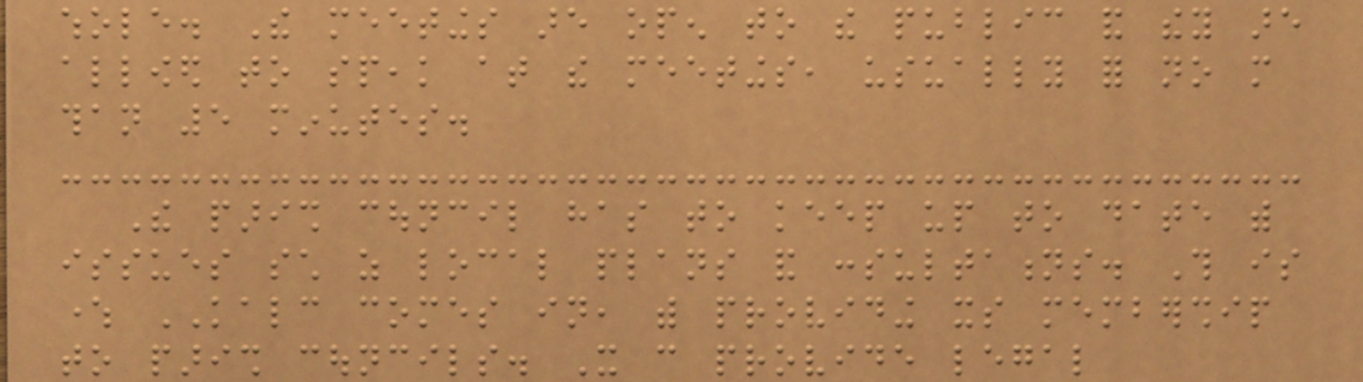whole. The meetings are open to the public and they are
allowed to speak at the meetings, usually for no more
than 5 minutes.
The parish council has to keep up to date with
issues such as local plans and consultations. This is
where KALC comes in, with providing its membership
to parish councils. It can provide legal
